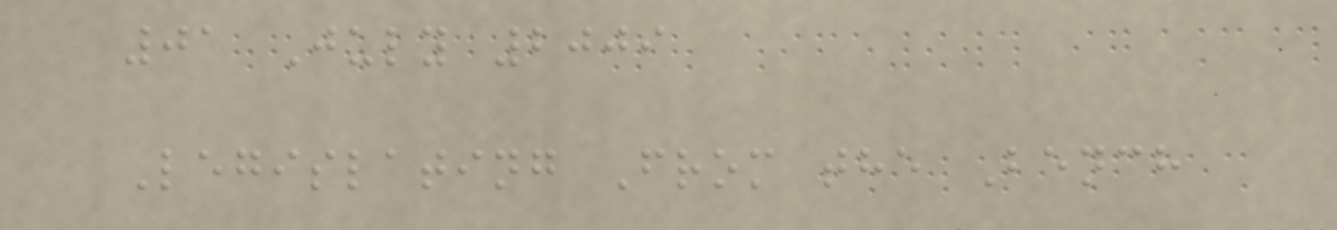01 July 2009
Legislating From the Bench
